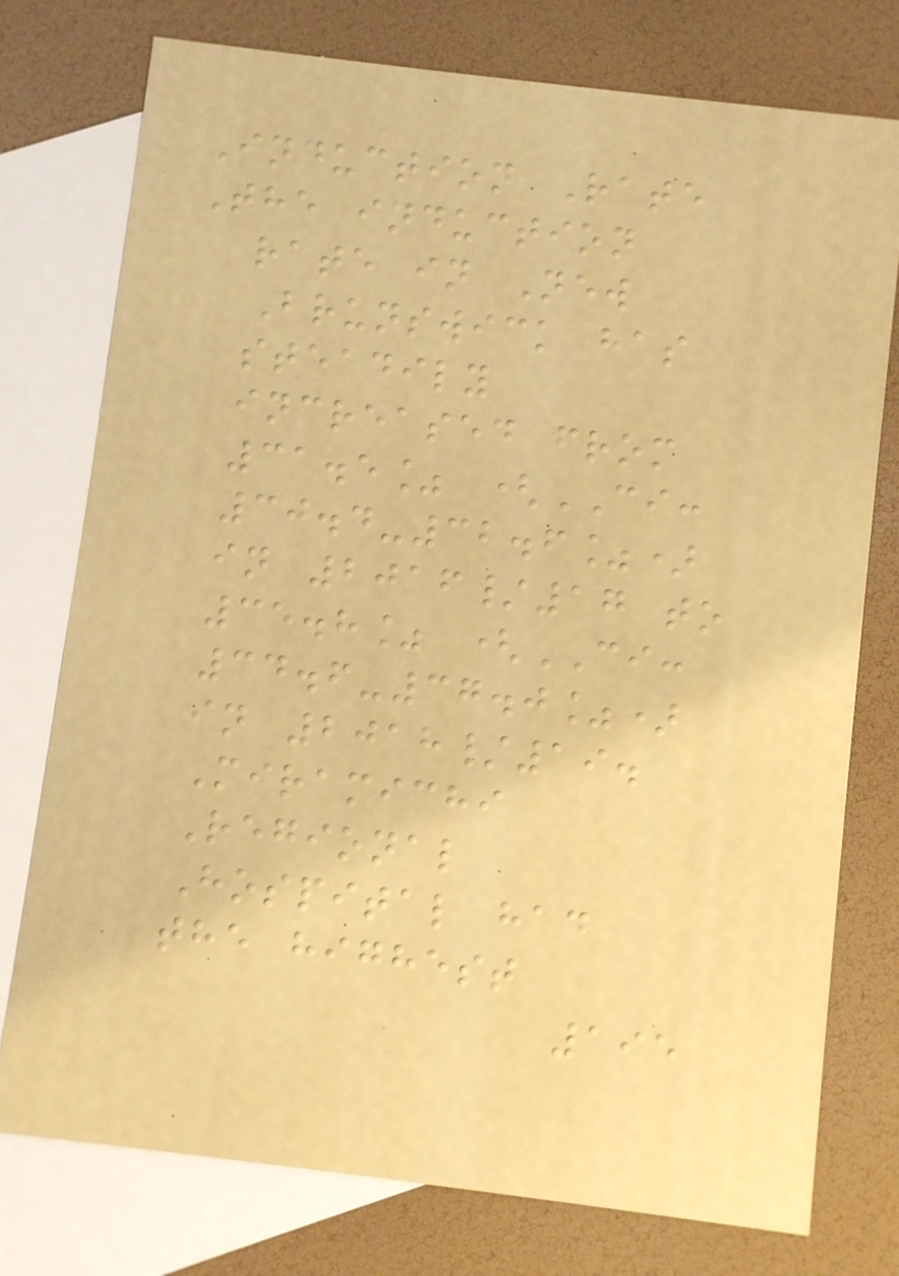Induction Rate
The induction
rate in New
Brunswick has
steadily
increased from
31.5% (CI:
30.4-32.6%)
in 2016/17 to
35.8% (CI:
34.6-37.0%)
in 2018/19.
Miramichi
Regional
Hospital had
the highest
195
